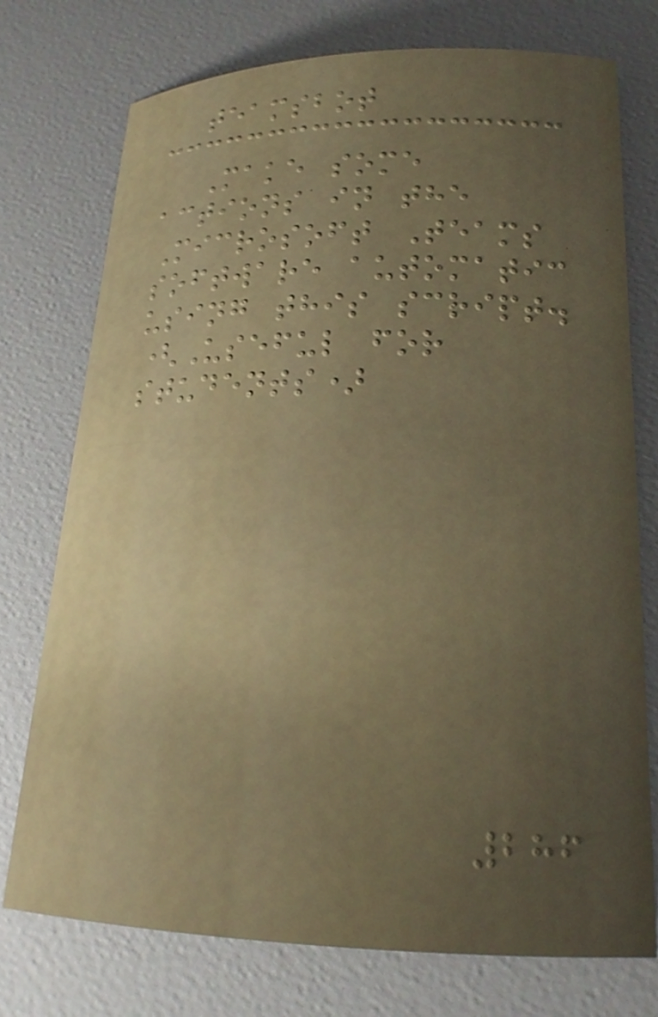teamsbot
Make some
actions in the
Microsoft Teams
software automatic
using this script.
(Useful for
students)
286
